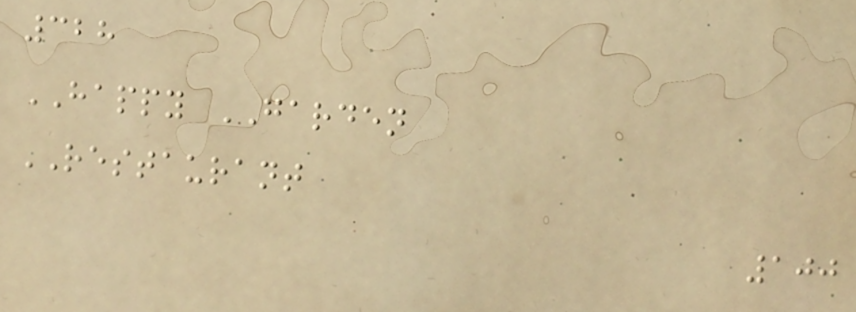328
HAPPY GARDEN
RESTAURANT
100
